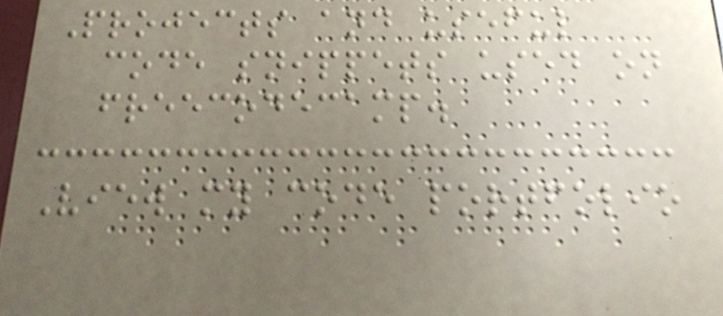Projects and useful
code snippets used on
freecodecamp.
View my code portfolio
